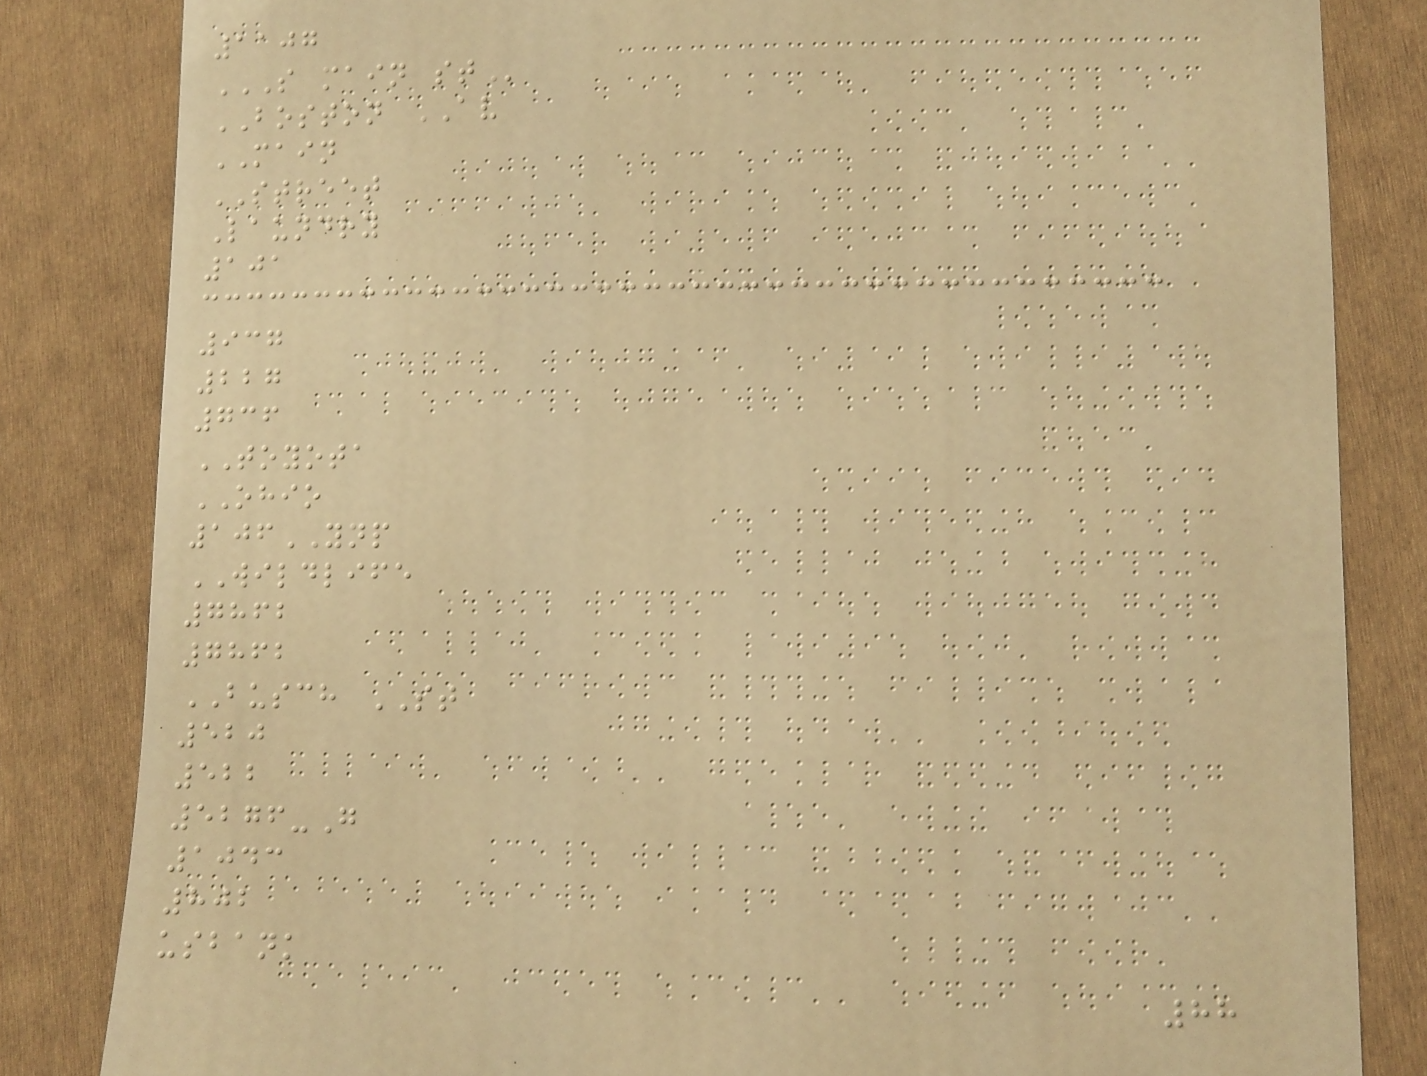1107
S MAIN ST
BOSTON AV
MAIN
STREET
Laundry
101
937
227
736
TOYOTA
OHIO
106YNP
WILDLIFE
7862
7862
BUSCH ST
520
522
5276-G
1043
802
usbank
88
